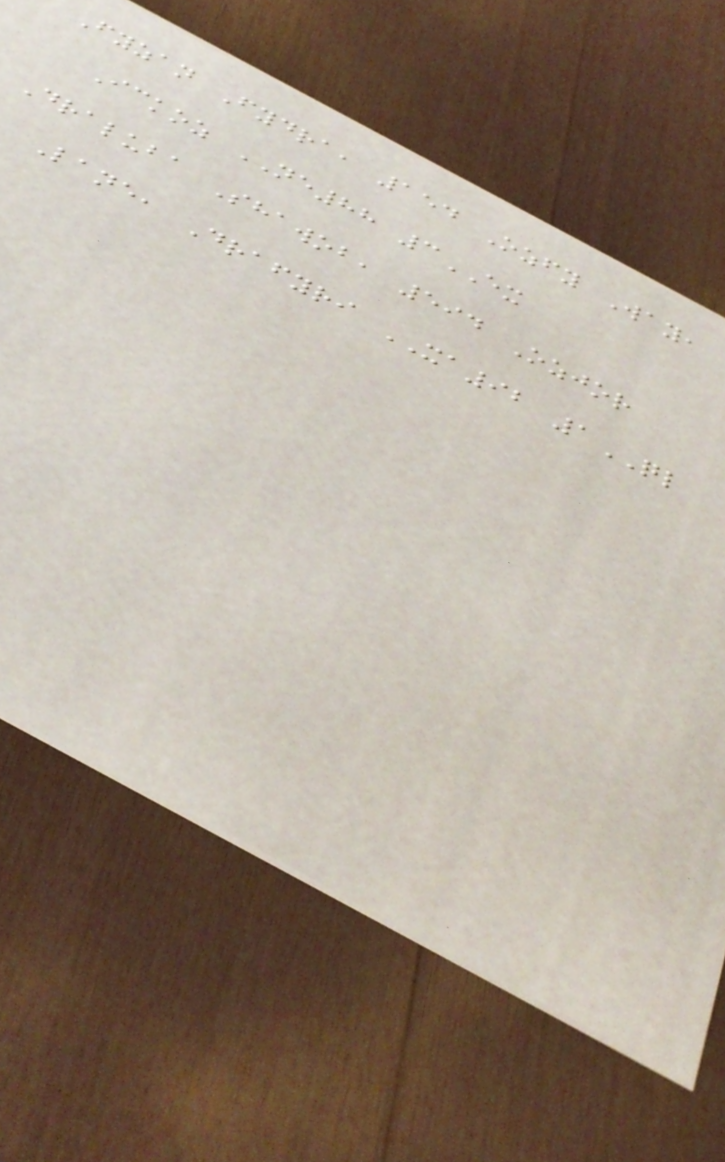Fyzan Fydra, 154 Ozfy Way,
Ickoz NE88 3EX
Draluba Shawob, 594 Ozjor
Lane, Drafyri XA92 1QL
